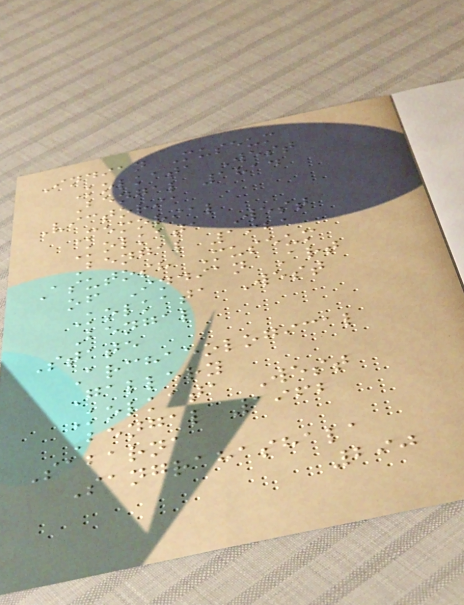Indian Museum
Kolkata West
Bengal 1814
Victoria
Memorial
Kolkata West
Bengal 1921
Asutosh Museum
of Indian Art
Kolkata West
Bengal
State
Archaeological
Gallery
Kolkata West
Bengal 1962
Sabarna
Sangrahashala
290
